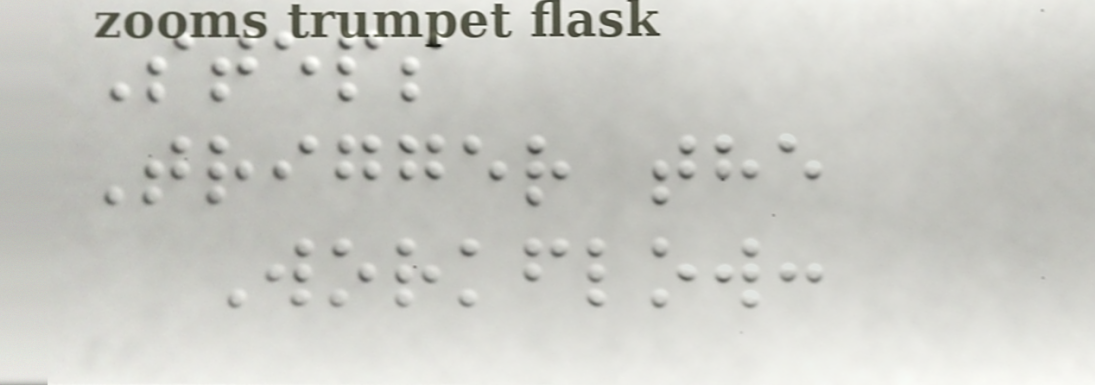Steps
Trigger the
Workflow:
